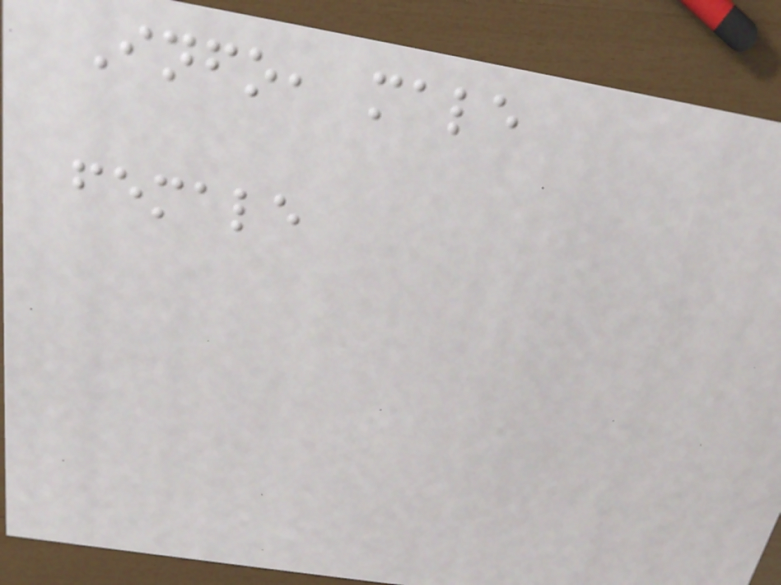Info, male
female
